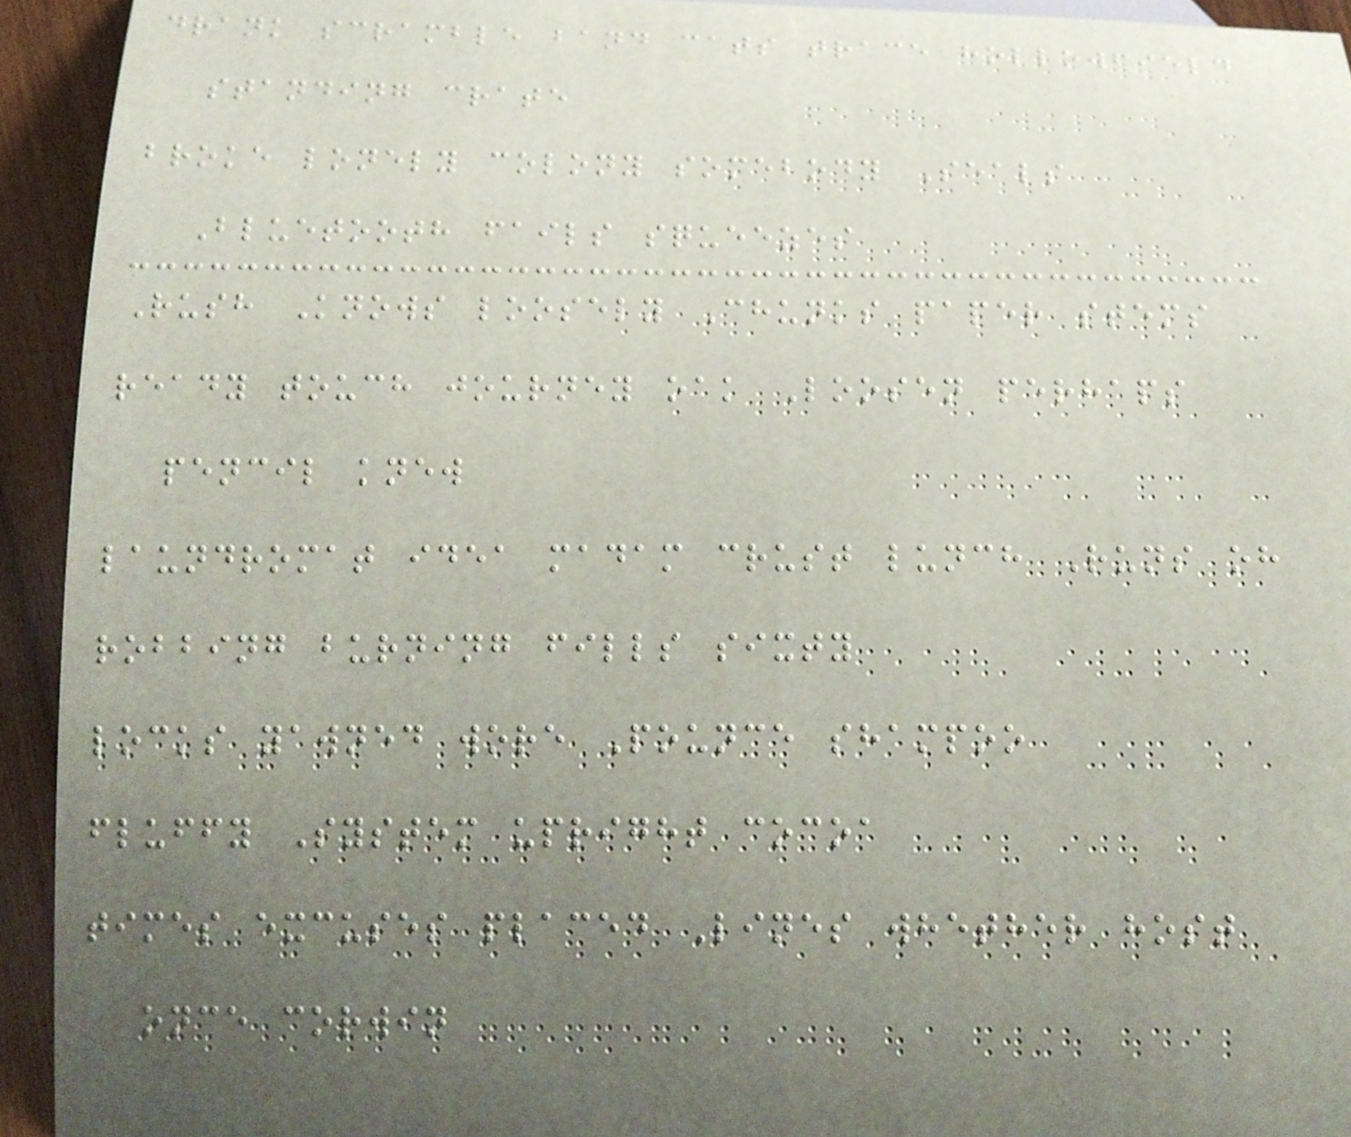drank scramble band cats trace hollowfield
standing crate
broke lonely colony somebody Seals
Bluetooth fails squeezes
Rush Knows loosely Chunks paper stems
ready touch journey oak Loosen perhaps
pencil knew
laundromat idea madam crust lunch Runs oh
robbing burning fills sixty
locks yawned wore Pounce shampoo
fluffy System upright cocoa
times excuses placed Lines whether host
once corwin
